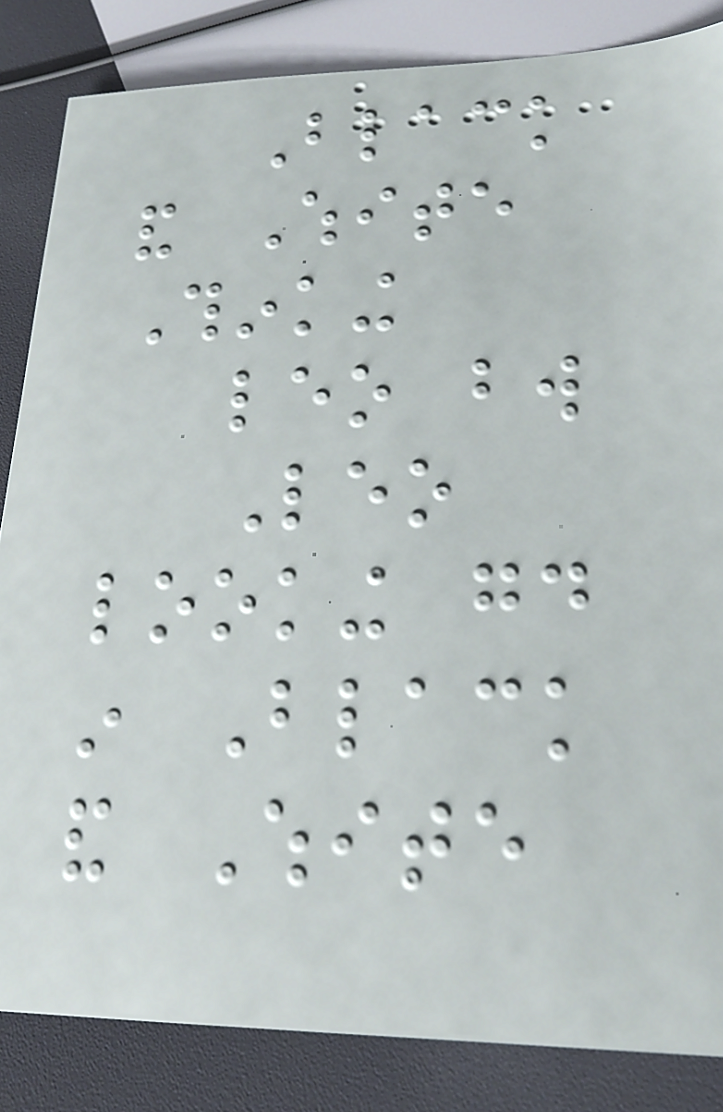Black
and White
Thinking
leo bw
Leo
looking good
in Black
and White
